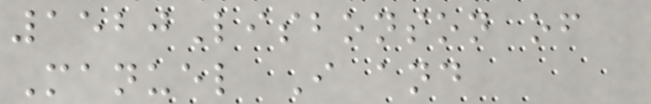1520Lisbonson of
Manuel I and
